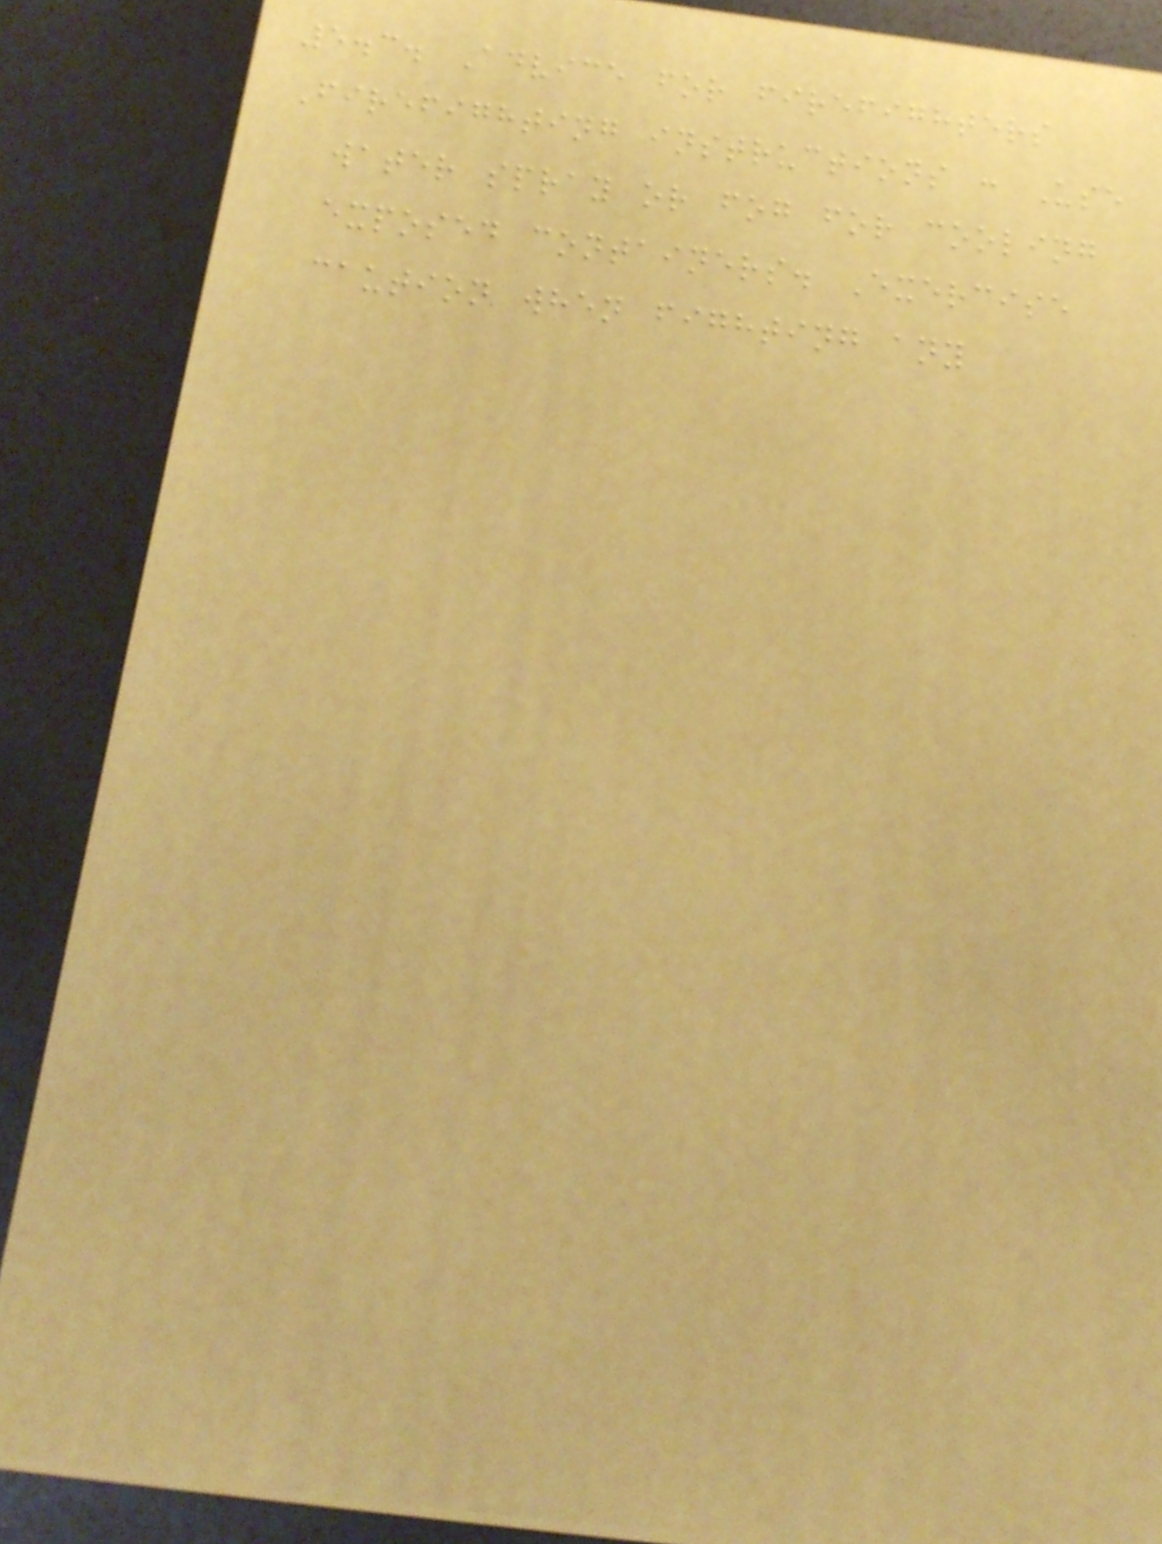5.3. Advice for firefighters
Firefighting instructions : Use
water spray or fog for cooling
exposed containers. Exercise
caution when fighting any
